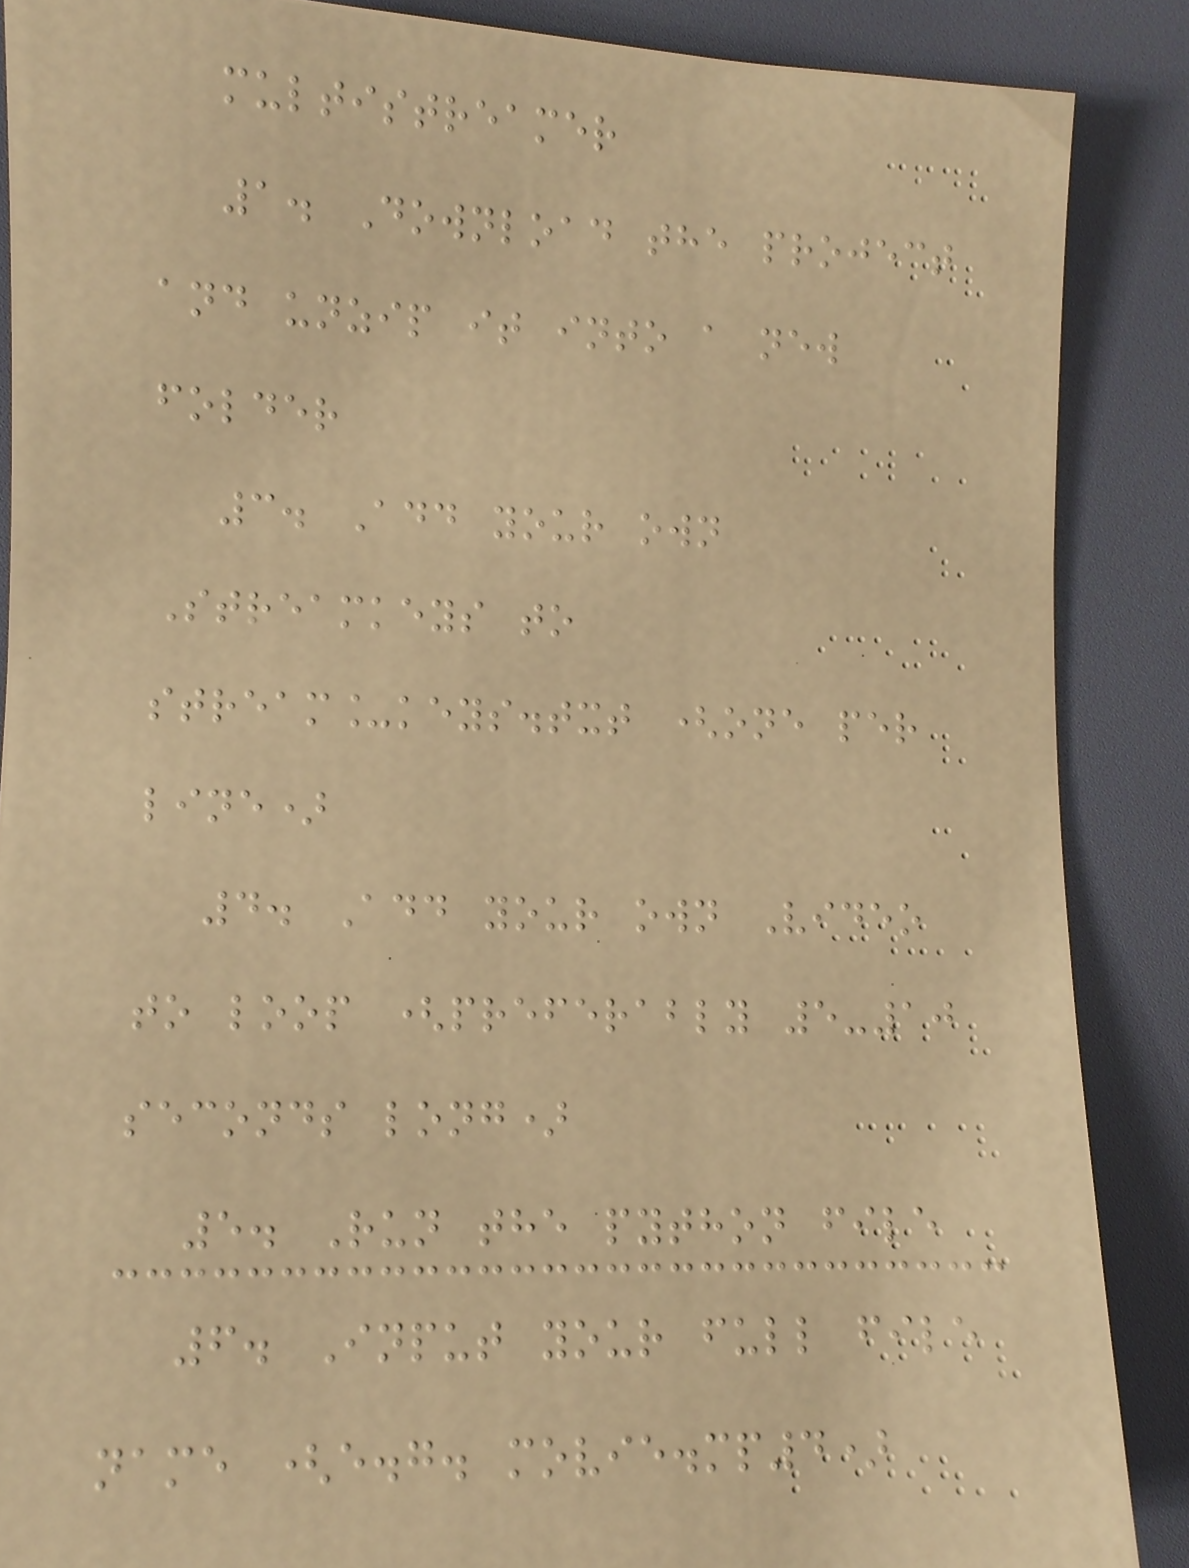multistreamer
1. Download the project
and unzip it into a new
folder
3. Add your own
Streamkeys to
stream_keys.txt (one per
line)
4. Add your own Video
to loop (preferably 5-10
seconds long)
5. Run the python file
6. Input your full file
name (e.g. movie.mp4)
